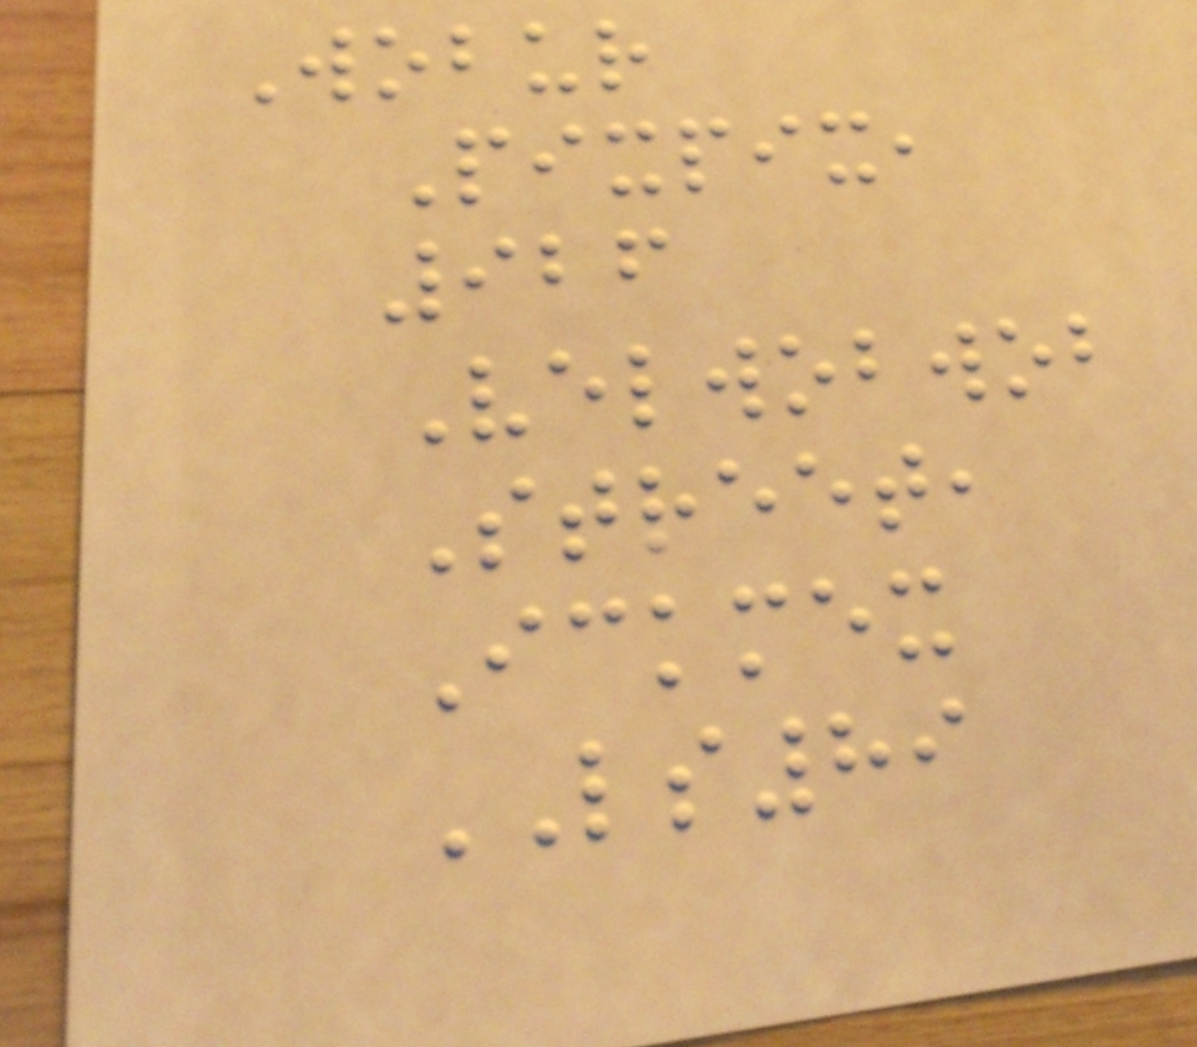Wobur
Pixpix,
926
Velwobwob
Street,
Ickmex
LS89
